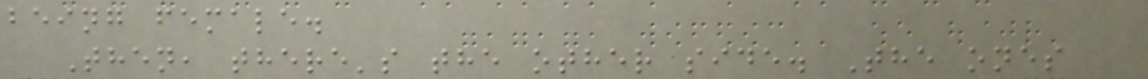being female.
Then, there's the other side. The ones
